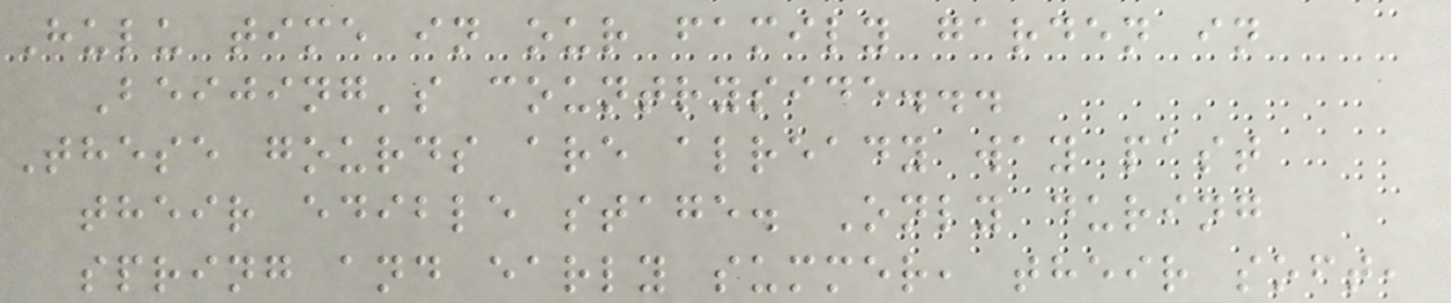Hulu time in our family garden in
Beijing's countryside...
These gourds are already way past
their edible stage. Only during
spring and early summer, their soft,
